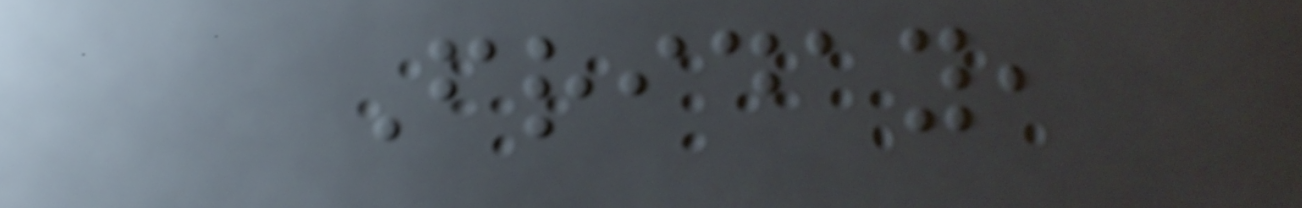Friday,
